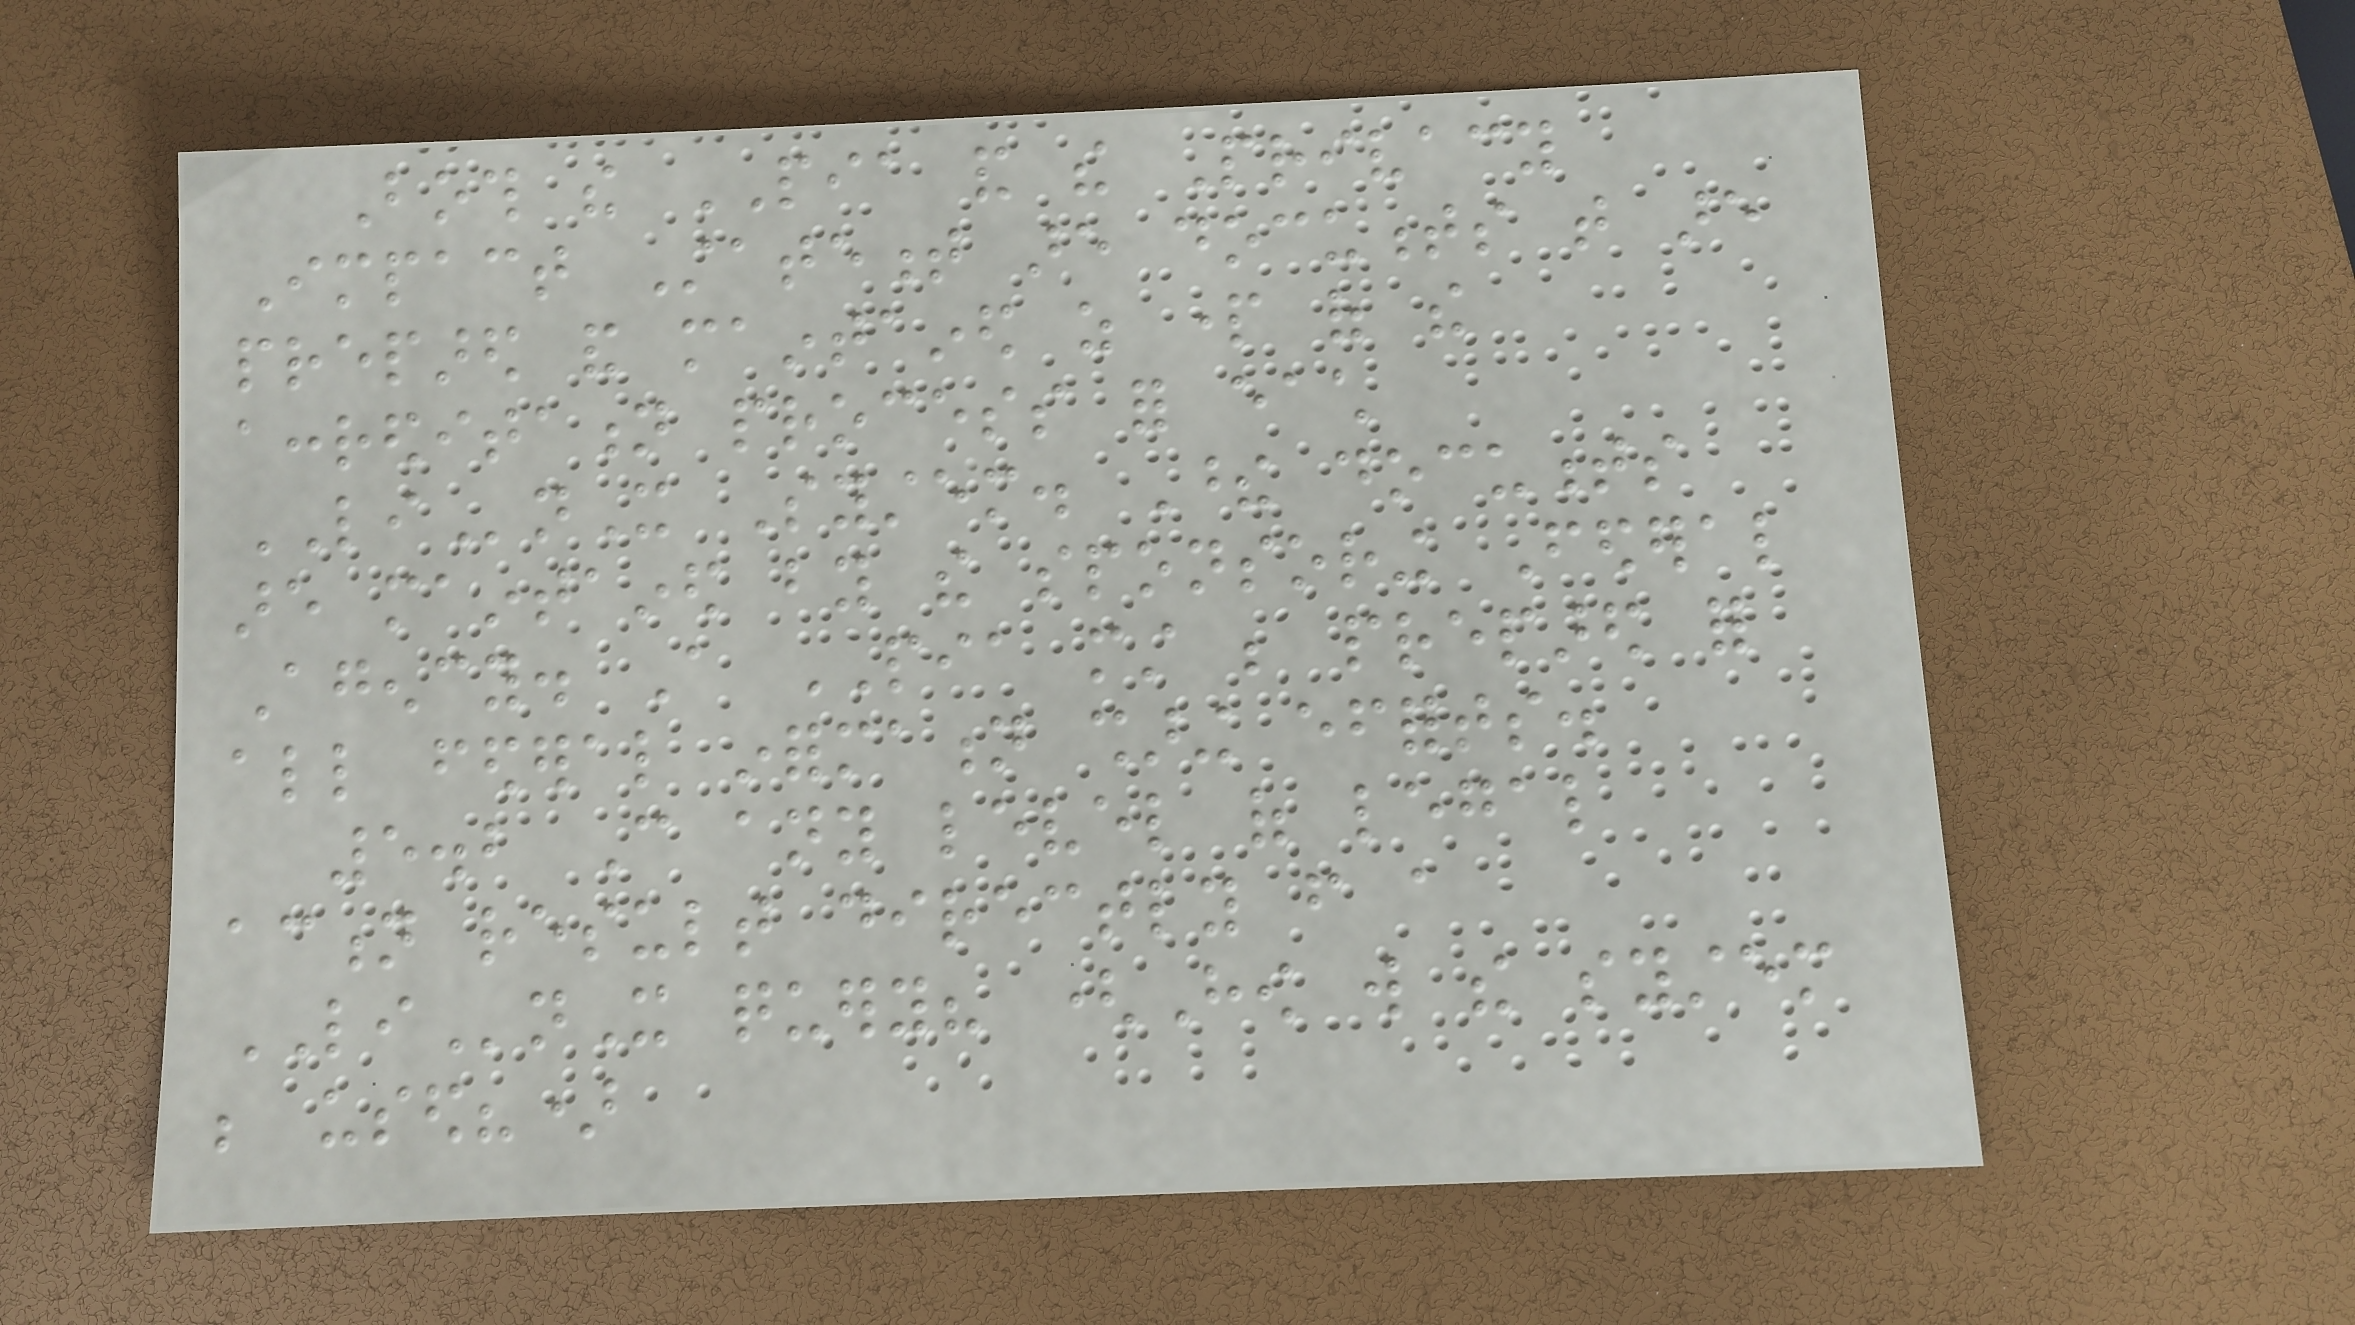Both the PIA and the Privacy
Impact Statement are documents that are
prepared and maintained as part of the
accreditation process for each
LInX System. These documents
are maintained by the sponsoring Federal
Agency. A PIA must be prepared for
all federal information sharing efforts.
5.2 Can any level of legal
action result directly from a
LInX query? (How will the system
be used?)
